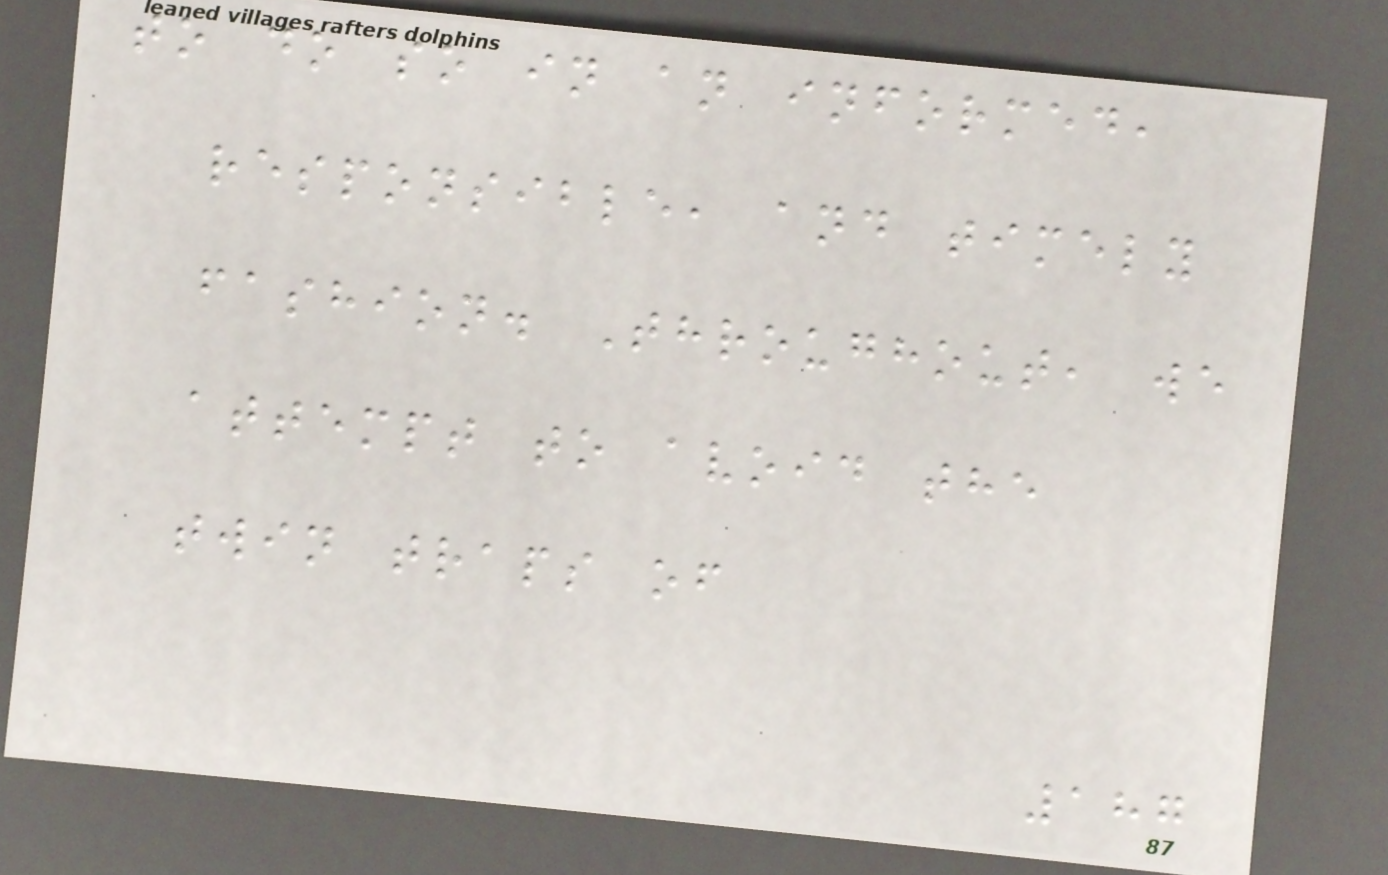to do so in an informed,
responsible, and timely
fashion. Throughout, we
attempt to avoid the
twin traps of
187
